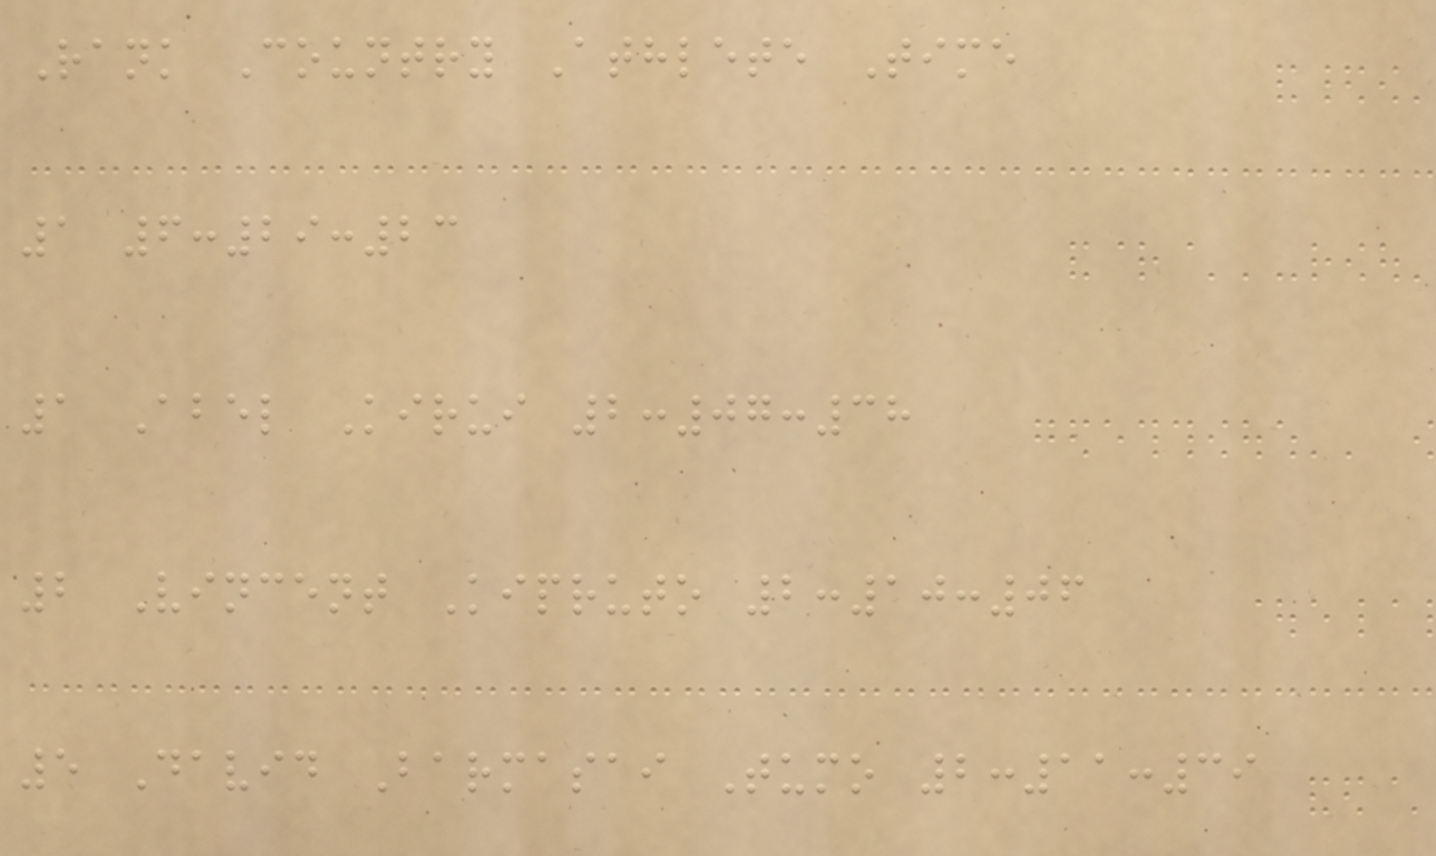Rank Country Athlete Time
1 6:29:23
1 Abel Kirui 2:07:38
2 Vincent Kipruto 2:10:06
5 David Barmasai Tumo 2:11:39
